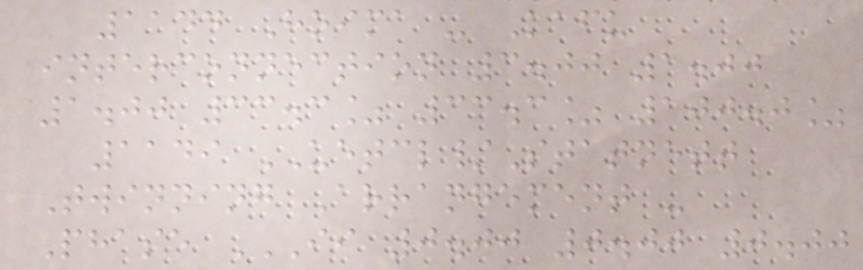1144 Hoima - Kafu
interconnection 3.00 1.00
1.00 33.3% 33.3% 100.0%
1149 UETCL/Statnett
Twinning Arrangement -
Phase II 0.00 0.00 0.00
